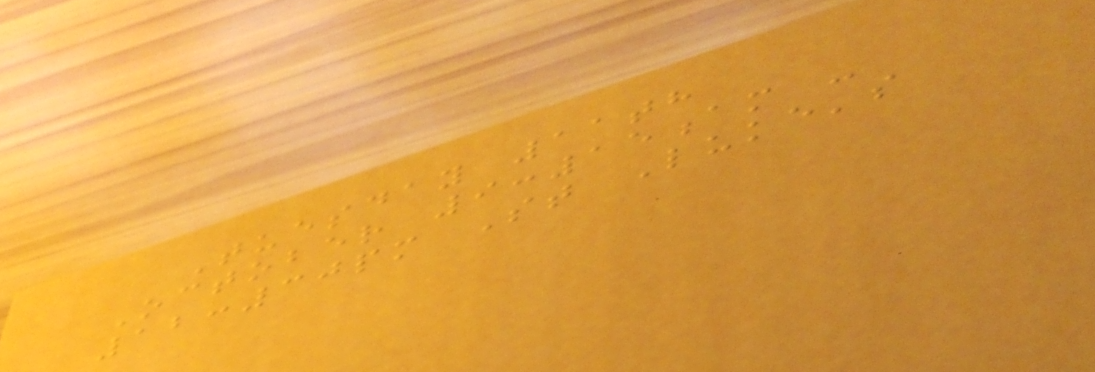Tuesday 11th
October 9:15am -
12:30pm St Luke's
